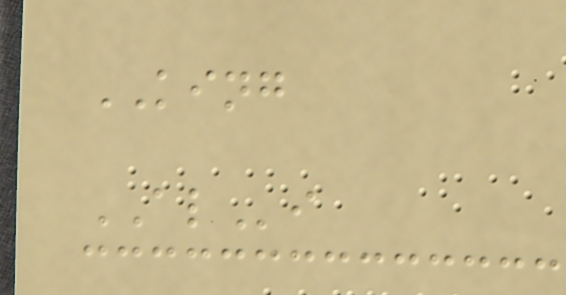KING
ALi
